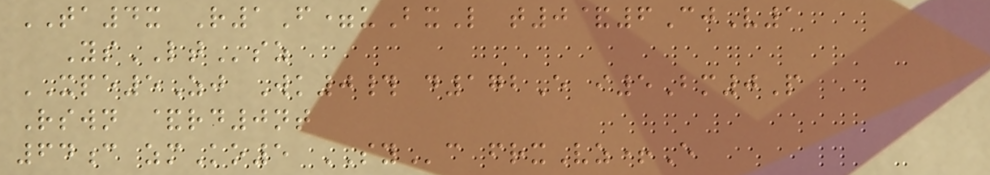TA4x R1F=uBxL t0&6CjV1
YsLTsz
XPE5Zj Wk0# d172E i5Bm0P
Rswn &rd0nt
64c zmKo5 SYc frxVz+E
